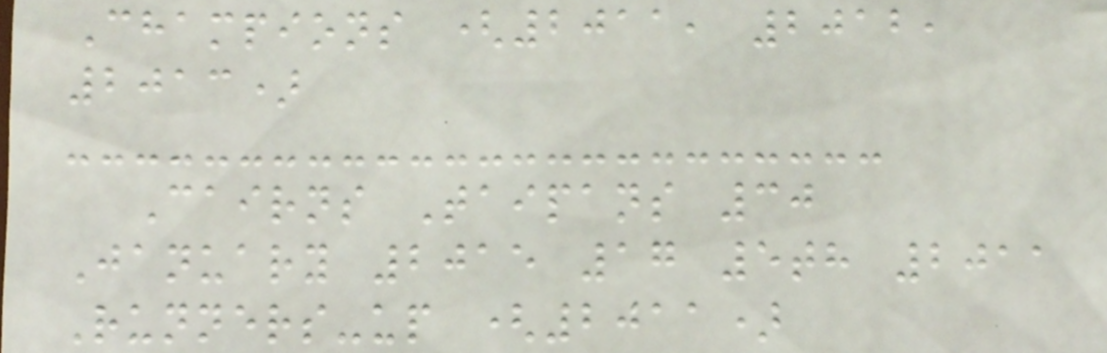Champions (2011, 2012,
2013)
Cairns Taipans 30
January 2015 17 5th 2011
Runners-up (2011)
